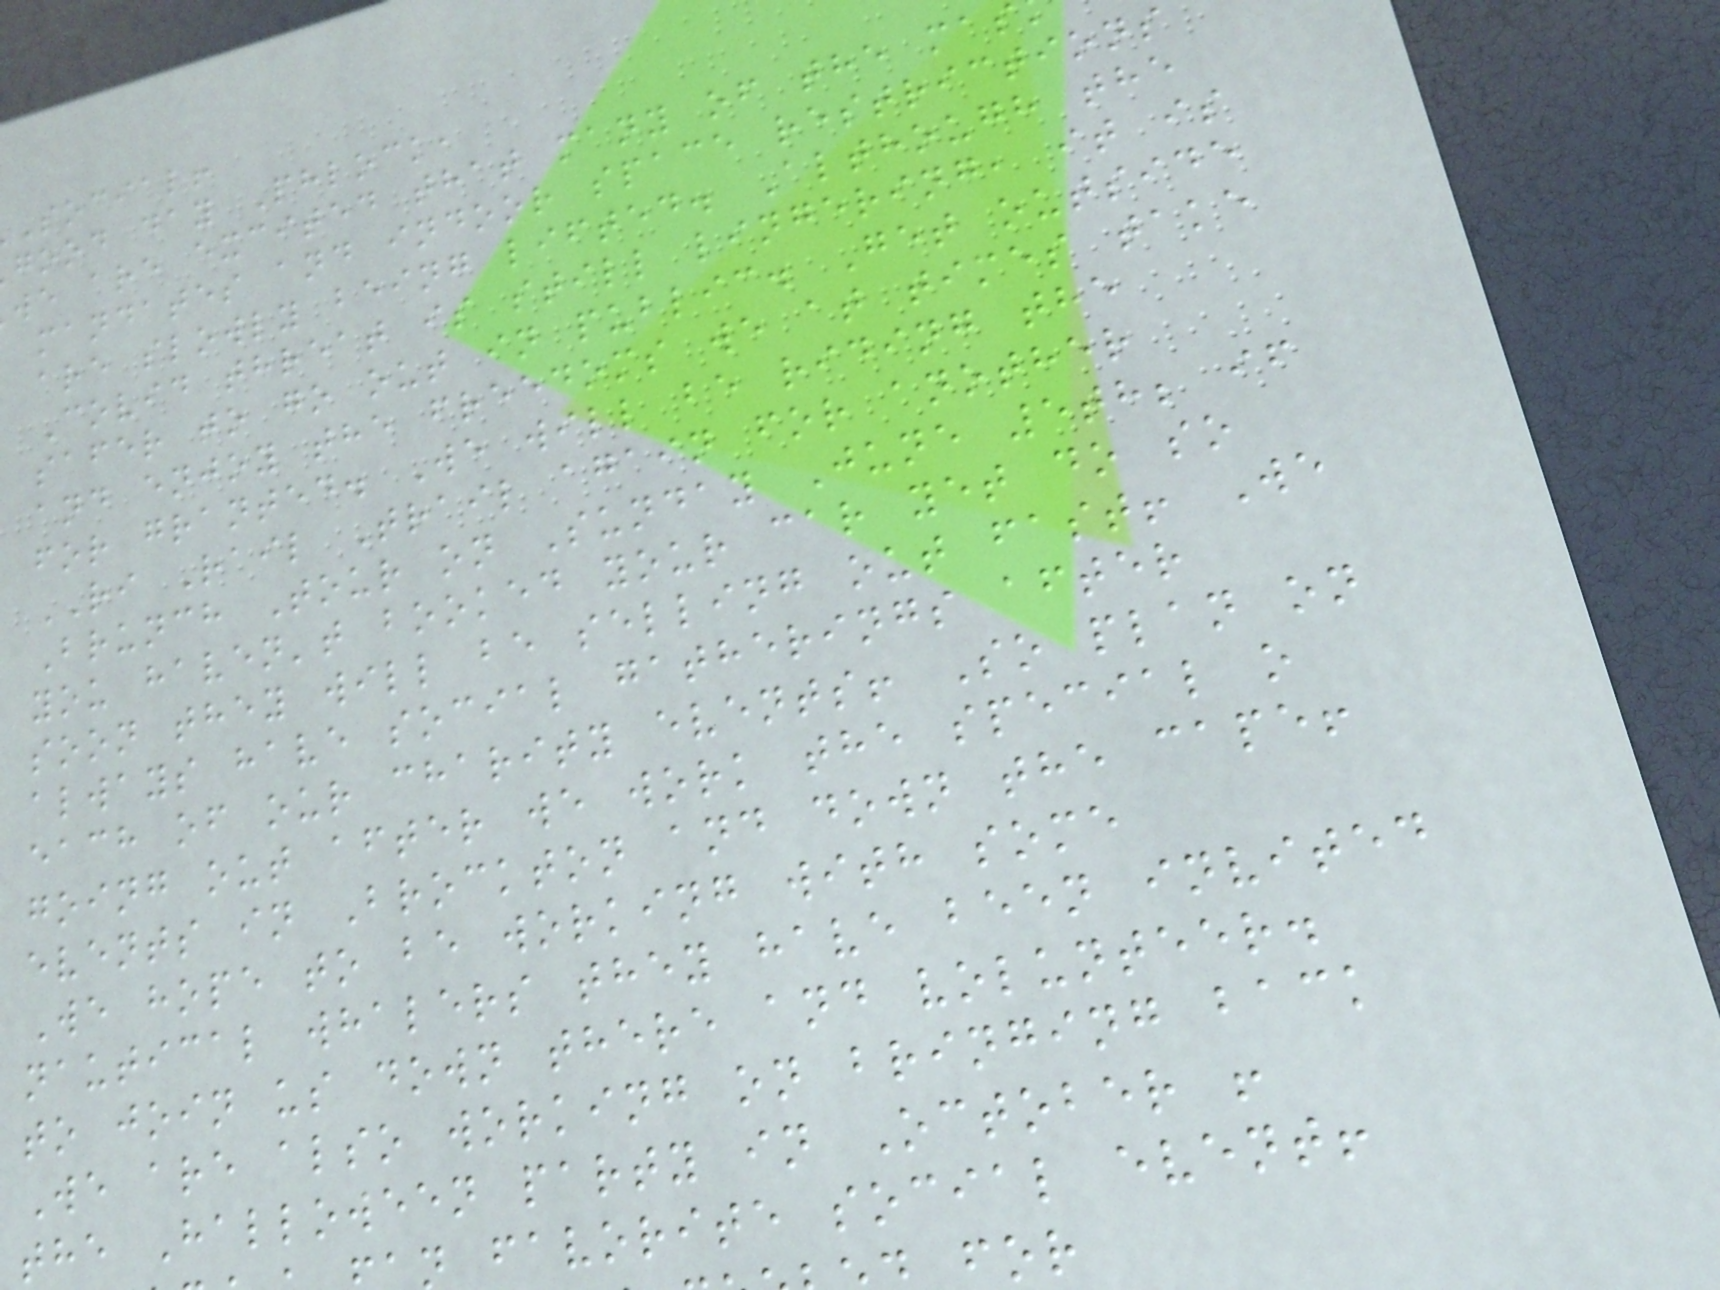social!
good day Phlock,
we are excited that many of the mas
mandates and indoor space restrictions
are slowly being lifted. Although the
Covid threat is still lingering, it is
safer to go out in public. Get outside
and enjoy the freedoms we at times take
for granted. We will be riding the
RI Rail Trail again for another
Brunch Tour on Sunday June 5th; if
you haven't booked your car yet do so
soon they will be selling out fast! We
always have social gatherings after
each of our charity events! So plan on
going out after we work the special o
events in Brockton and down the cape!
We hope to be working with some
nautical whalers they have been invited
to join us down there and volunteer.
We are also working on bringing back
the Halloween party in October !
n favorite social event!
